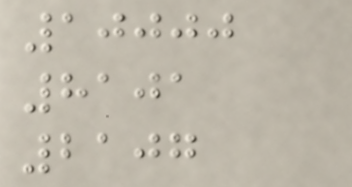10000
8101
2107
